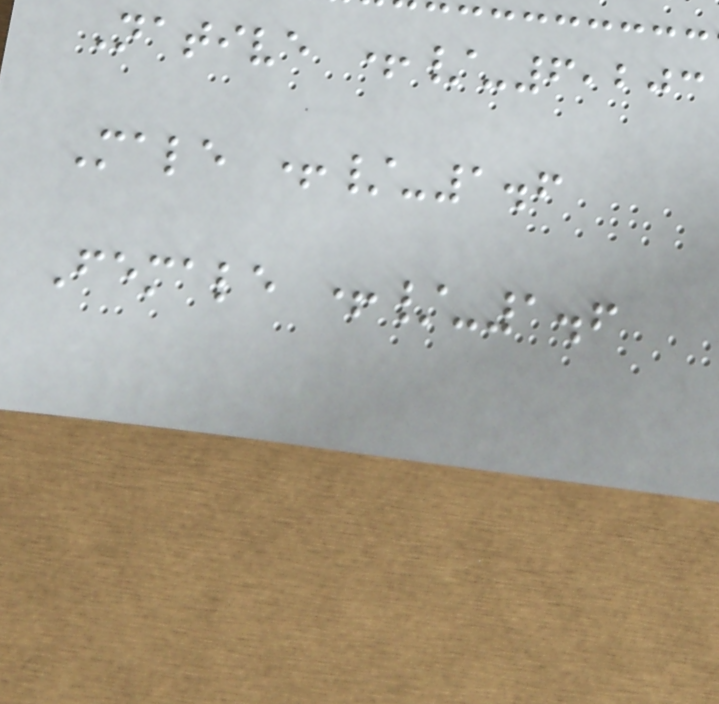Native +/-6,203
Male +/-1.6
Female +/-1.6
